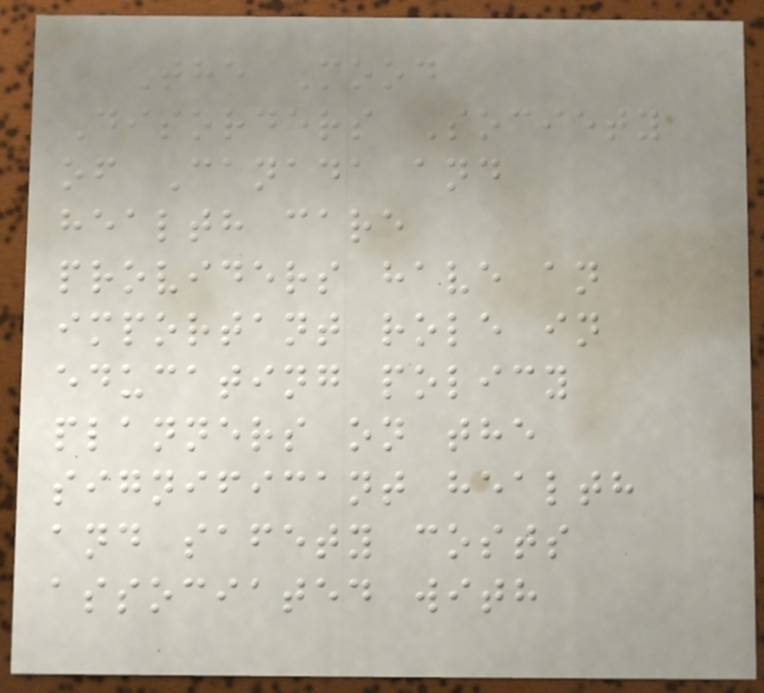The Mood
Disorders Society
of Canada and
health care
providers have an
important role in
educating policy
planners on the
significant health
and safety costs
associated with
